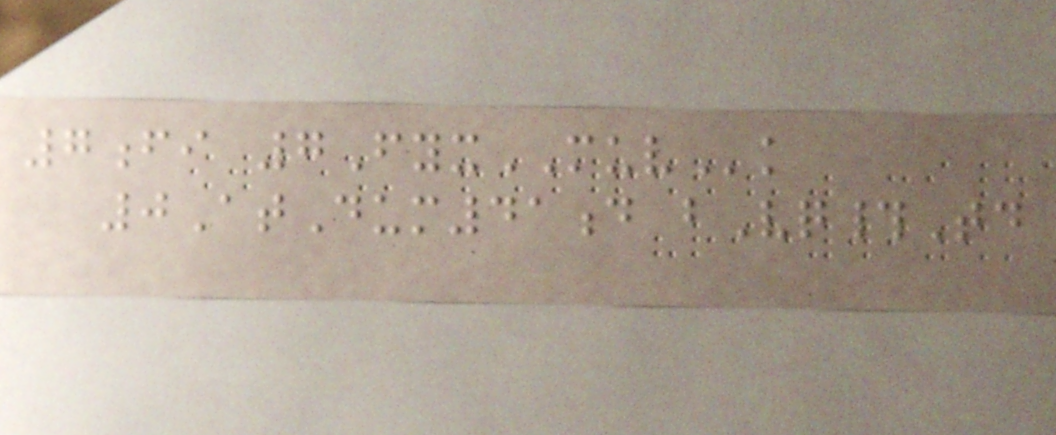7fi 7FyxMUVk
0AtDum41d bVq#Td
